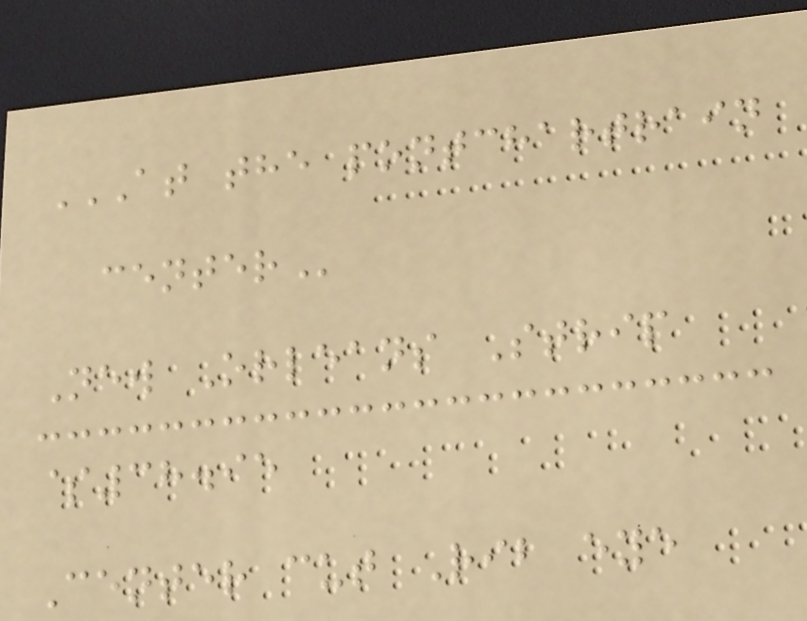AT THE PONTCHARTRAIN
CENTER
New Orleans Strip
$38.95
Center cut Rib eye
